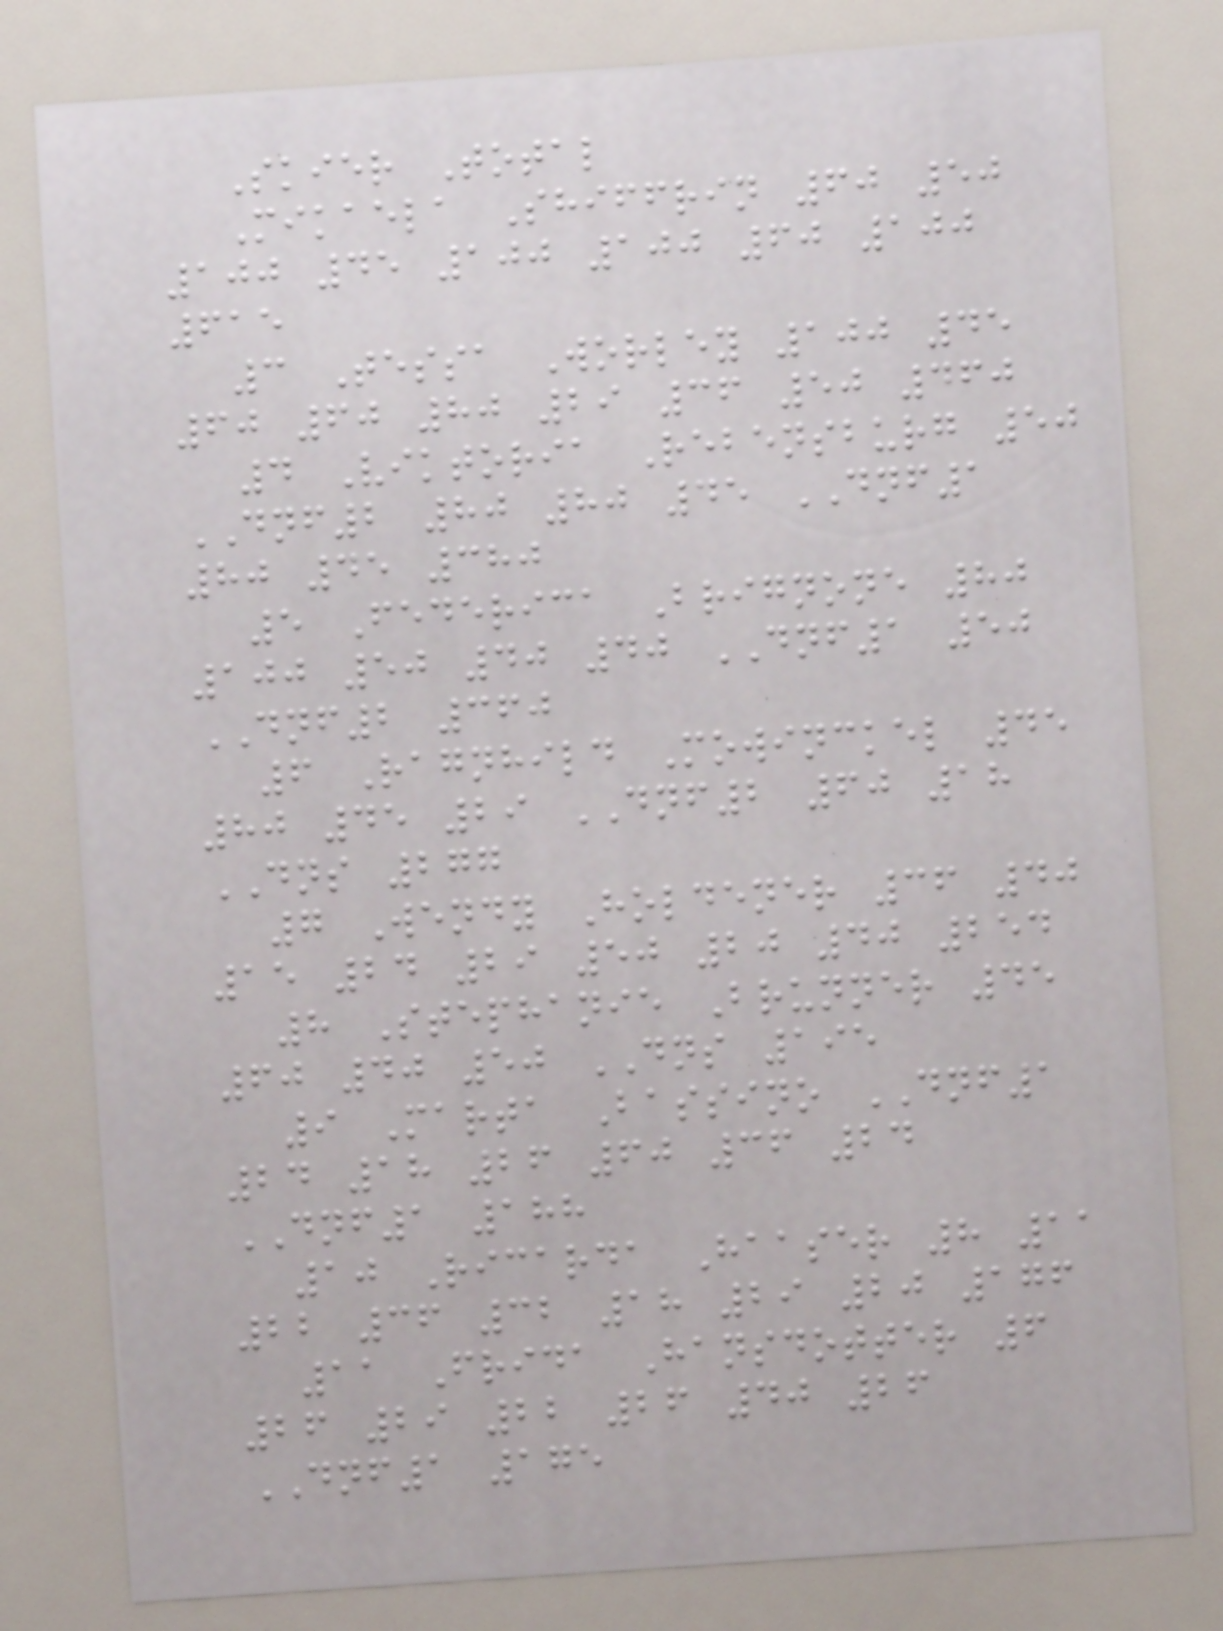Skier Total
Mikaela Shiffrin 60 50
100 45 100 100 60 100
615
3 Tessa Worley 100 45
60 60 80 29 36 50 460
4 Viktoria Rebensburg 50
DNF2 80 80 45 DNF1
80 45 380
5 Federica Brignone 80
100 50 40 40 DNF1 50
DNF2 360
6 Ragnhild Mowinckel 45
80 45 29 DNF2 60 18
DNS 277
7 Wendy Holdener 36 40
15 24 29 50 20 40 254
8 Stephanie Brunner 45
60 40 50 DNS 195
9 Marta Bassino DNF1
24 18 26 60 36 24
DNF1 188
10 Ricarda Haaser 8 11
22 36 32 18 29 20 176
11 Frida Hansdotter 6
26 29 22 26 40 26
DNF1 175
